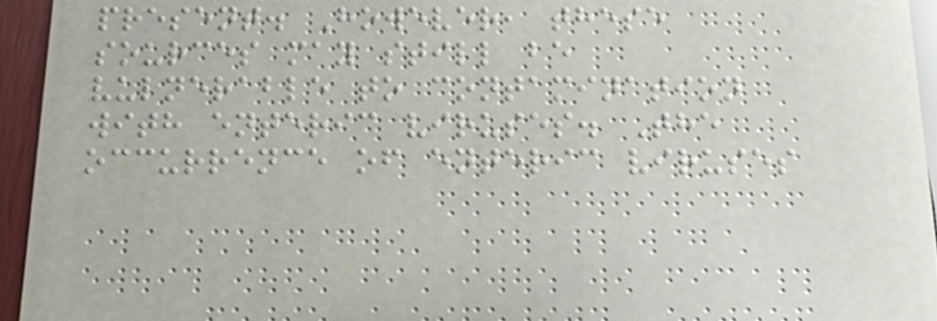present. However, these
sources may still be
vulnerable to contamination
with enteric viruses. The
occurrence of enteric viruses
